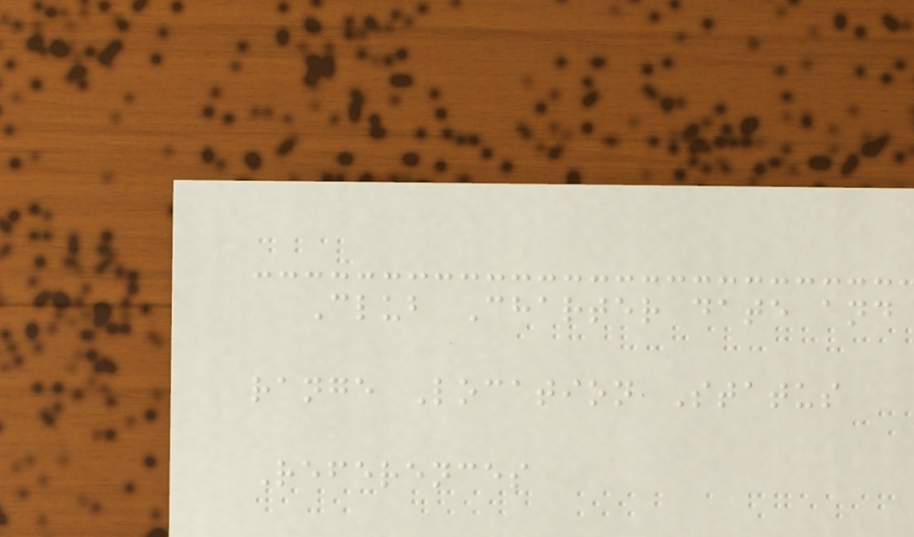Club Charter date and
range Location Status
References
